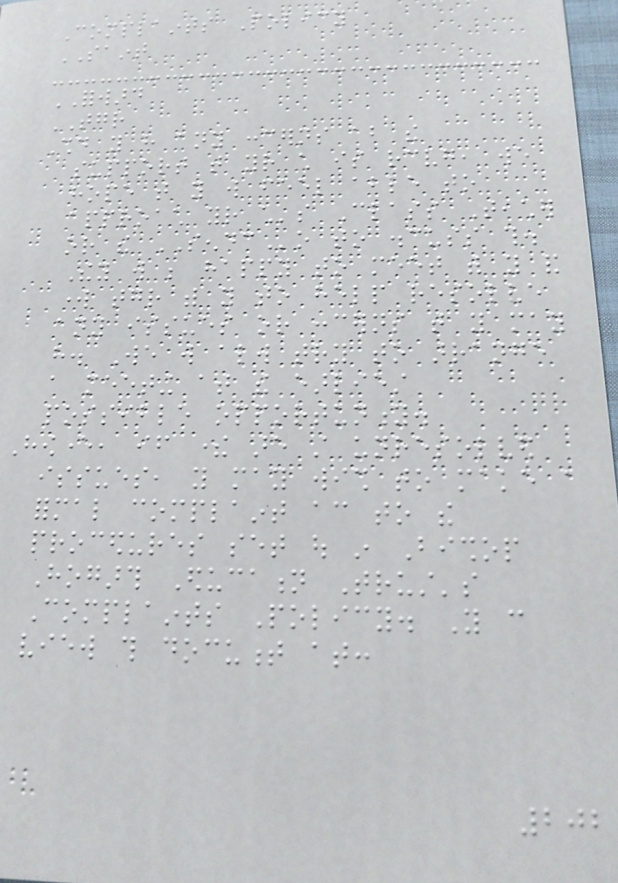Complaints Policy
SAINT
FORWARD
TOGETHER
Should you have any concerns about the
support that your child is receiving, we
hope that you will feel able to
approach your child's Class Teacher
or the SENDCo to discuss this.
They will be happy to meet with you and
work together with you to help resolve
any issues or concerns that you may
have. We will always try to arrange
a meeting at the earliest
possible opportunity.
However, if there are still unresolved
issues, you may wish to make a
formal complaint according to the
procedures set out in Bishop
Hogarth Education Trust's
Complaints Policy. You can
view this document at:
202
